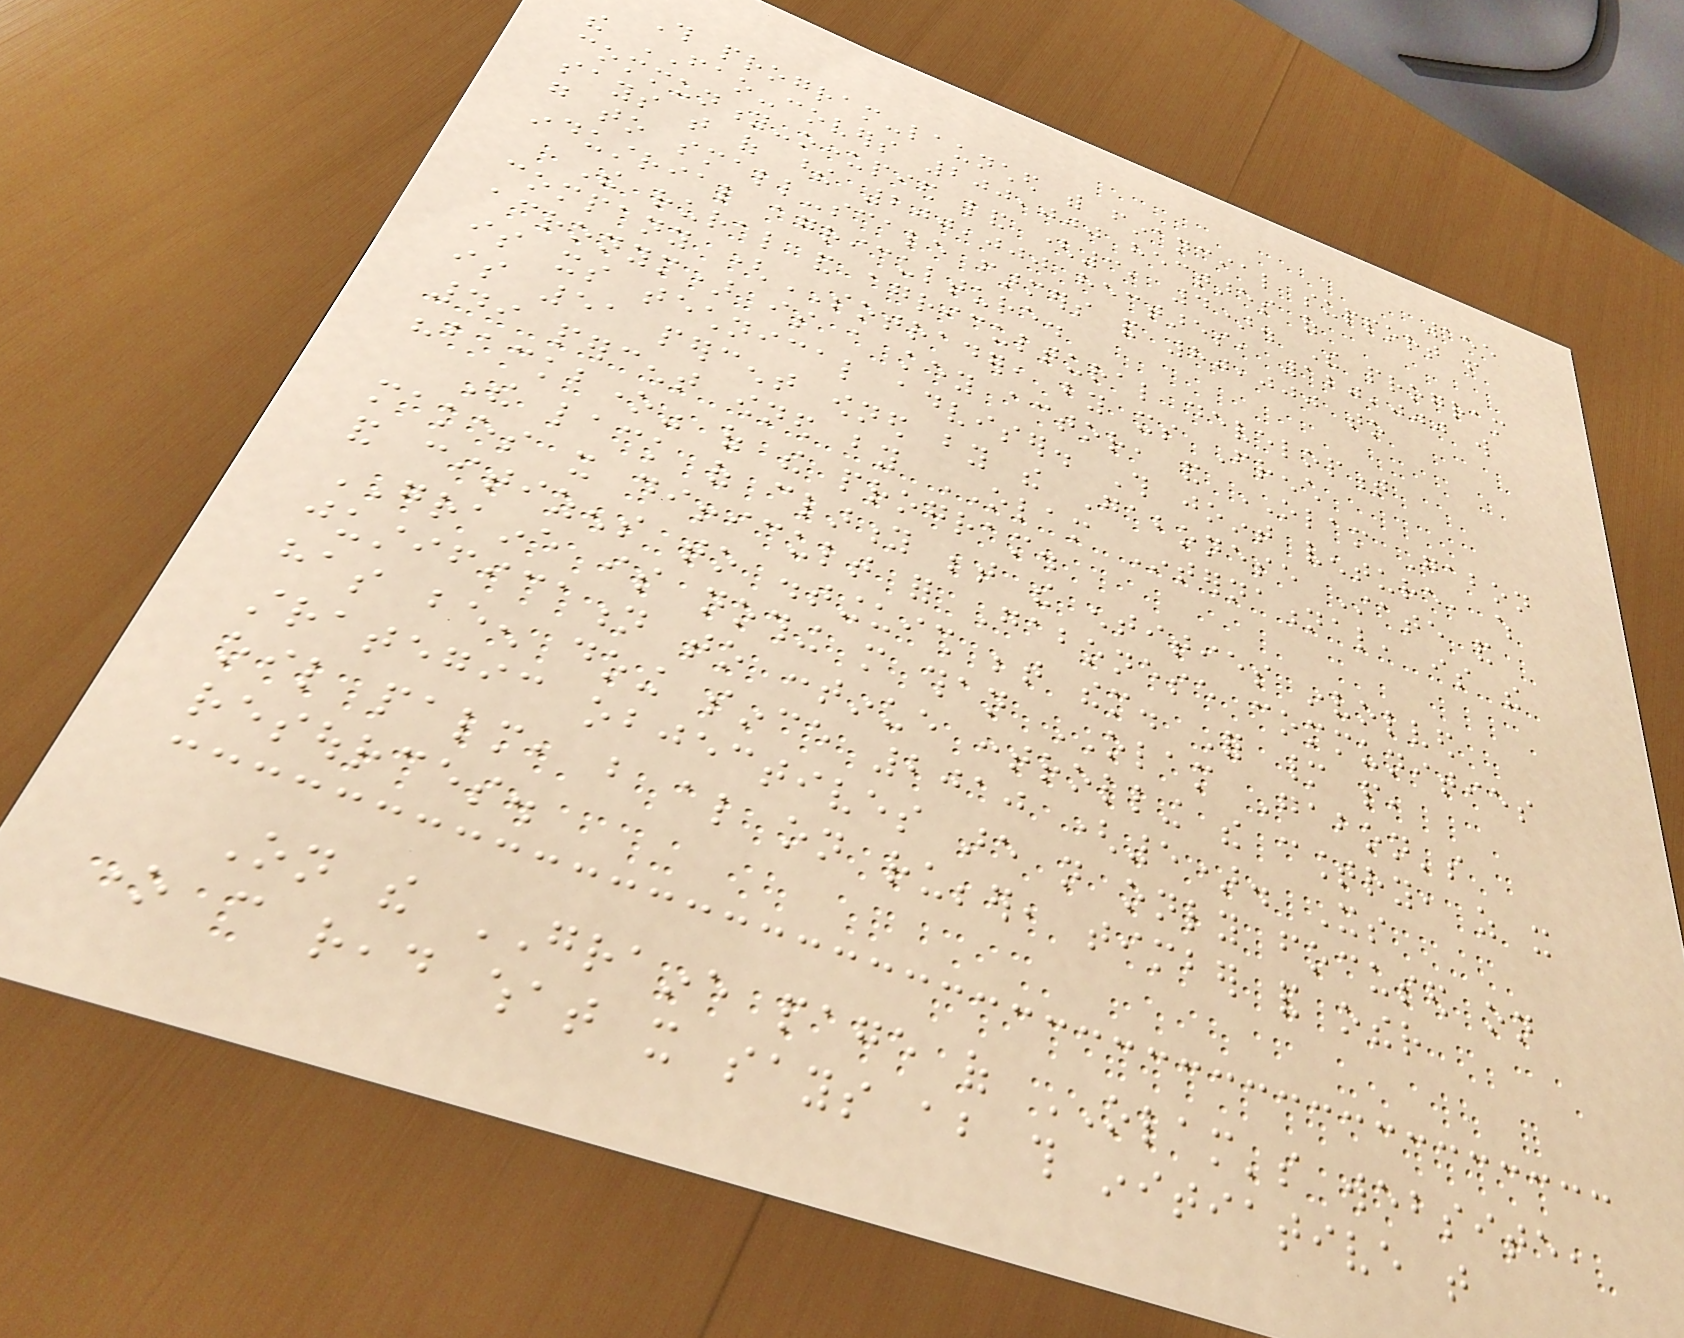155
This program-launched with financial support from
the FAO-covers 200,000 hectares of
community-occupied land (3, 4). The program
says that of these 200,000 hectares, 120,000 will
go to small-scale farmers and 80,000 to
industrial agriculture.
The rural and agricultural development
company (SOTRADER, by its French
acronym) is a key actor, and OLAM Gabon
is its technical adviser. This joint venture, which
is 51 percent owned by the Gabonese State and
49 percent owned by OLAM International, is the
"backbone" of the program.
The lack of clarity between the entities involved
makes it difficult for Gabonese communities
and citizens to distinguish between them. For many people,
GRAINE is nothing more than OLAM Gabon's
justification to continue controlling the country, as it
has been doing since 2010 (5). Its
strategic objectives are not only focused on
oil palm, but also on rubber, timber and other
resources.
On the GRAINE page of OLAM's website,
one can read what it says about this initiative that
